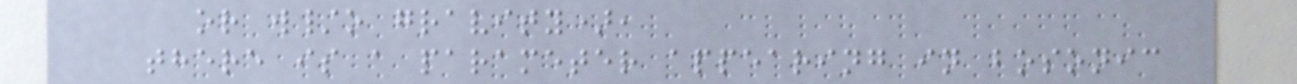or w/o gravity),
there is a parameter appearing in bosonic
